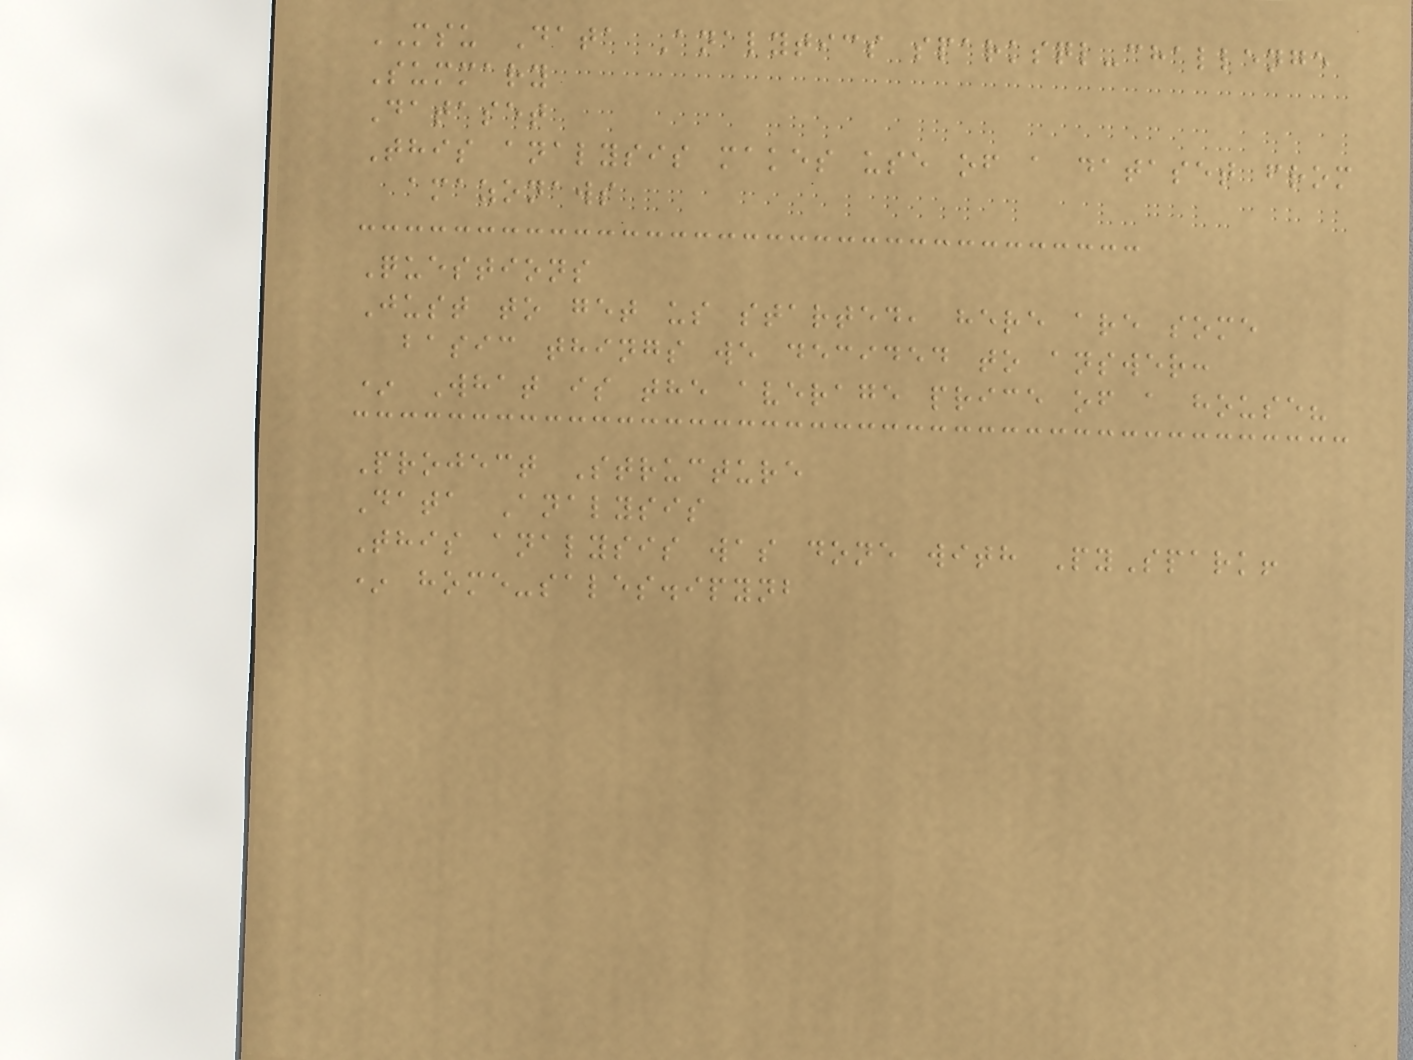MSU Data Analytics sparksql-challenge
Summary
Dataset
This analysis makes use of a dataset from
amazonaws
Questions
Just to get us started, here are some
basic things we decided to answer:
* What is the average price of a house?
Project Structure
Data Analysis
This analysis was done with PySpark!
* home-sales.ipynb
